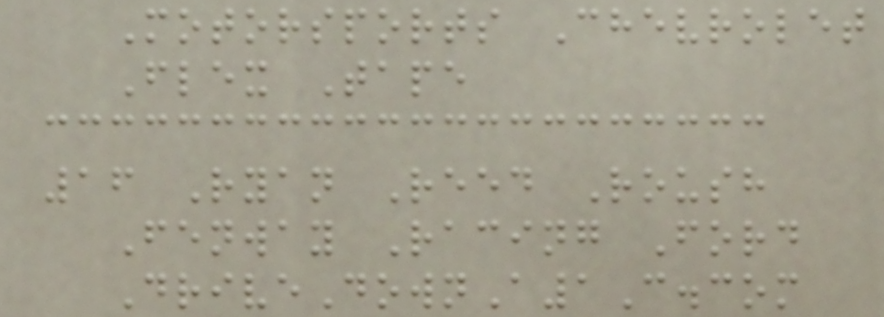Motorsports Chevrolet
Flex Tape
16 Ryan Reed Roush
Fenway Racing Ford
DriveDownA1C.com
